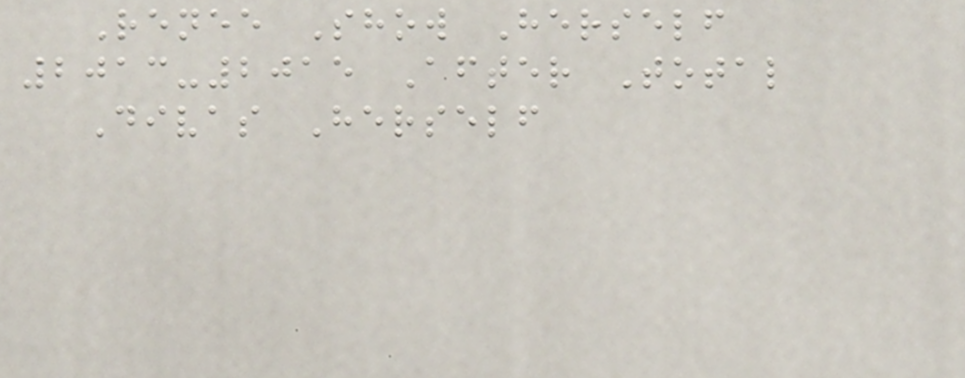Renee Show Herself
2013-2015 After Total
Divas Herself
